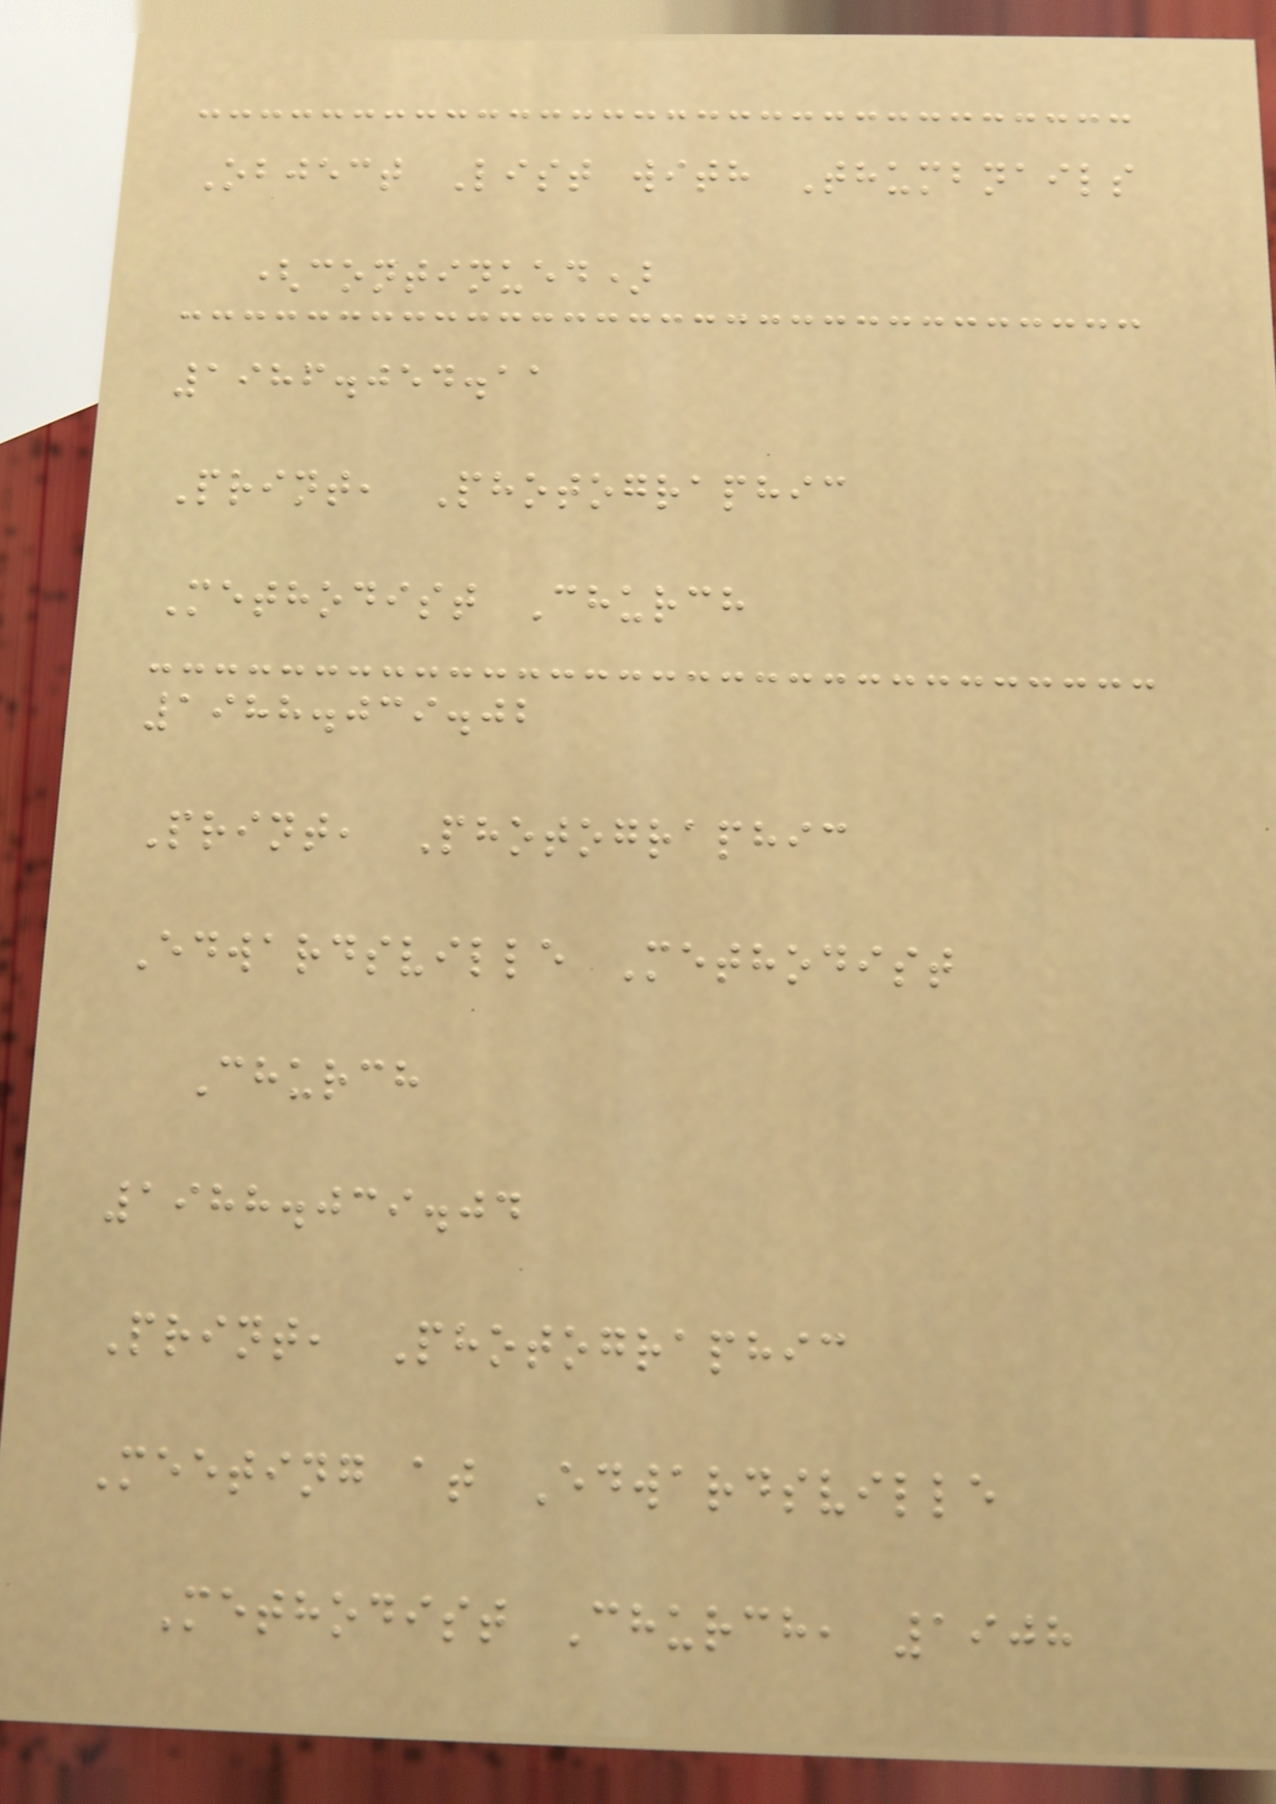Object List with Thumbnails
(continued)
1986.054.11
Print, Photographic
Methodist Church
1988.039.02
Print, Photographic
Edwardsville Methodist
Church
1988.039.04
Print, Photographic
Meeting at Edwardsville
Methodist Church, 1908
